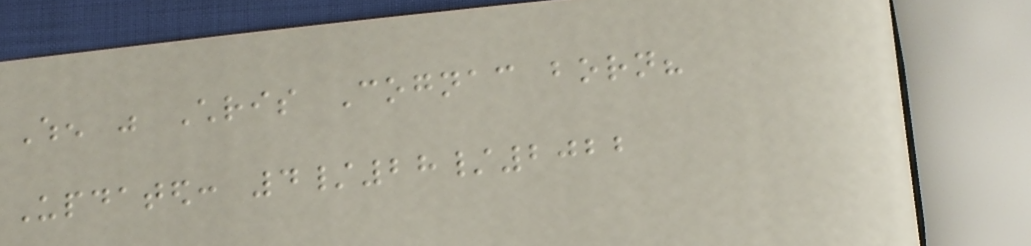When was Chris Cognac born?
Updated: 4/28/2022
